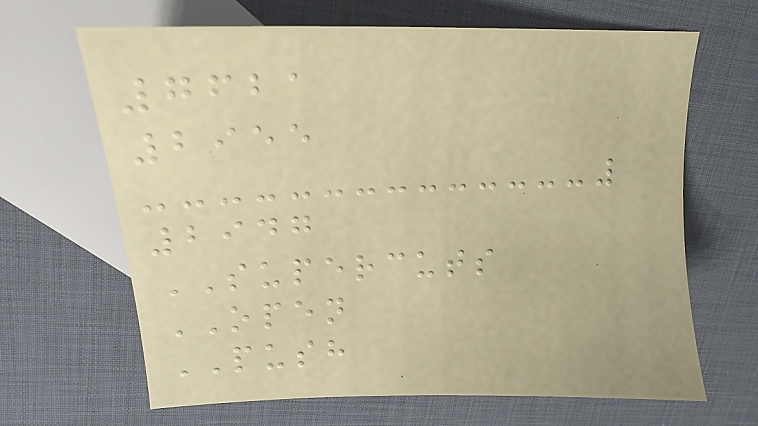7621
2955
2947
SUPERCUTS
OPEN
PUSH
